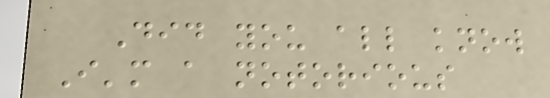Did you all know
I'm a notorious
